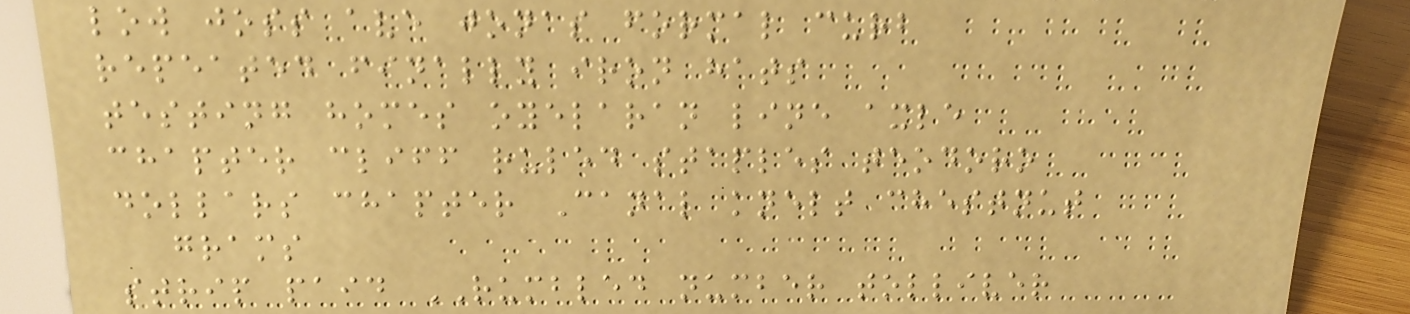low joss ave jonas formal curb
repeated finally iron hats
testing homes oyelaran line axle
chapter cliff ruled staples teodoro
dollars chapter Canal knelt chestnut
grams
strip paid RUMBLED number tolliver
